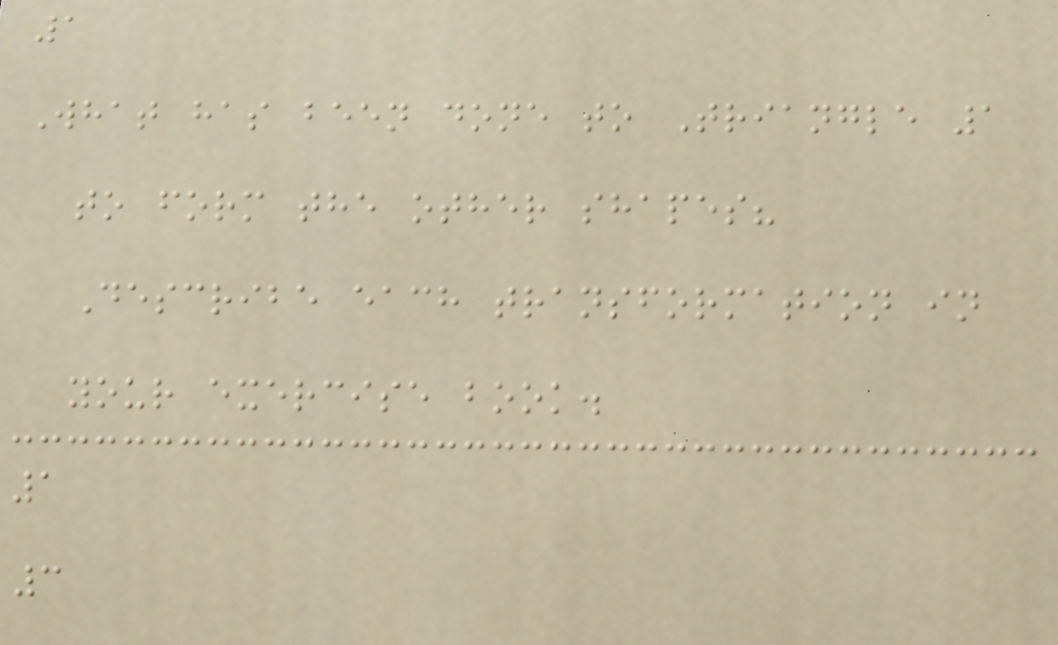1
What has been done to Triangle 1
to form the other shapes?
Describe each transformation in
your exercise book.
1
3
